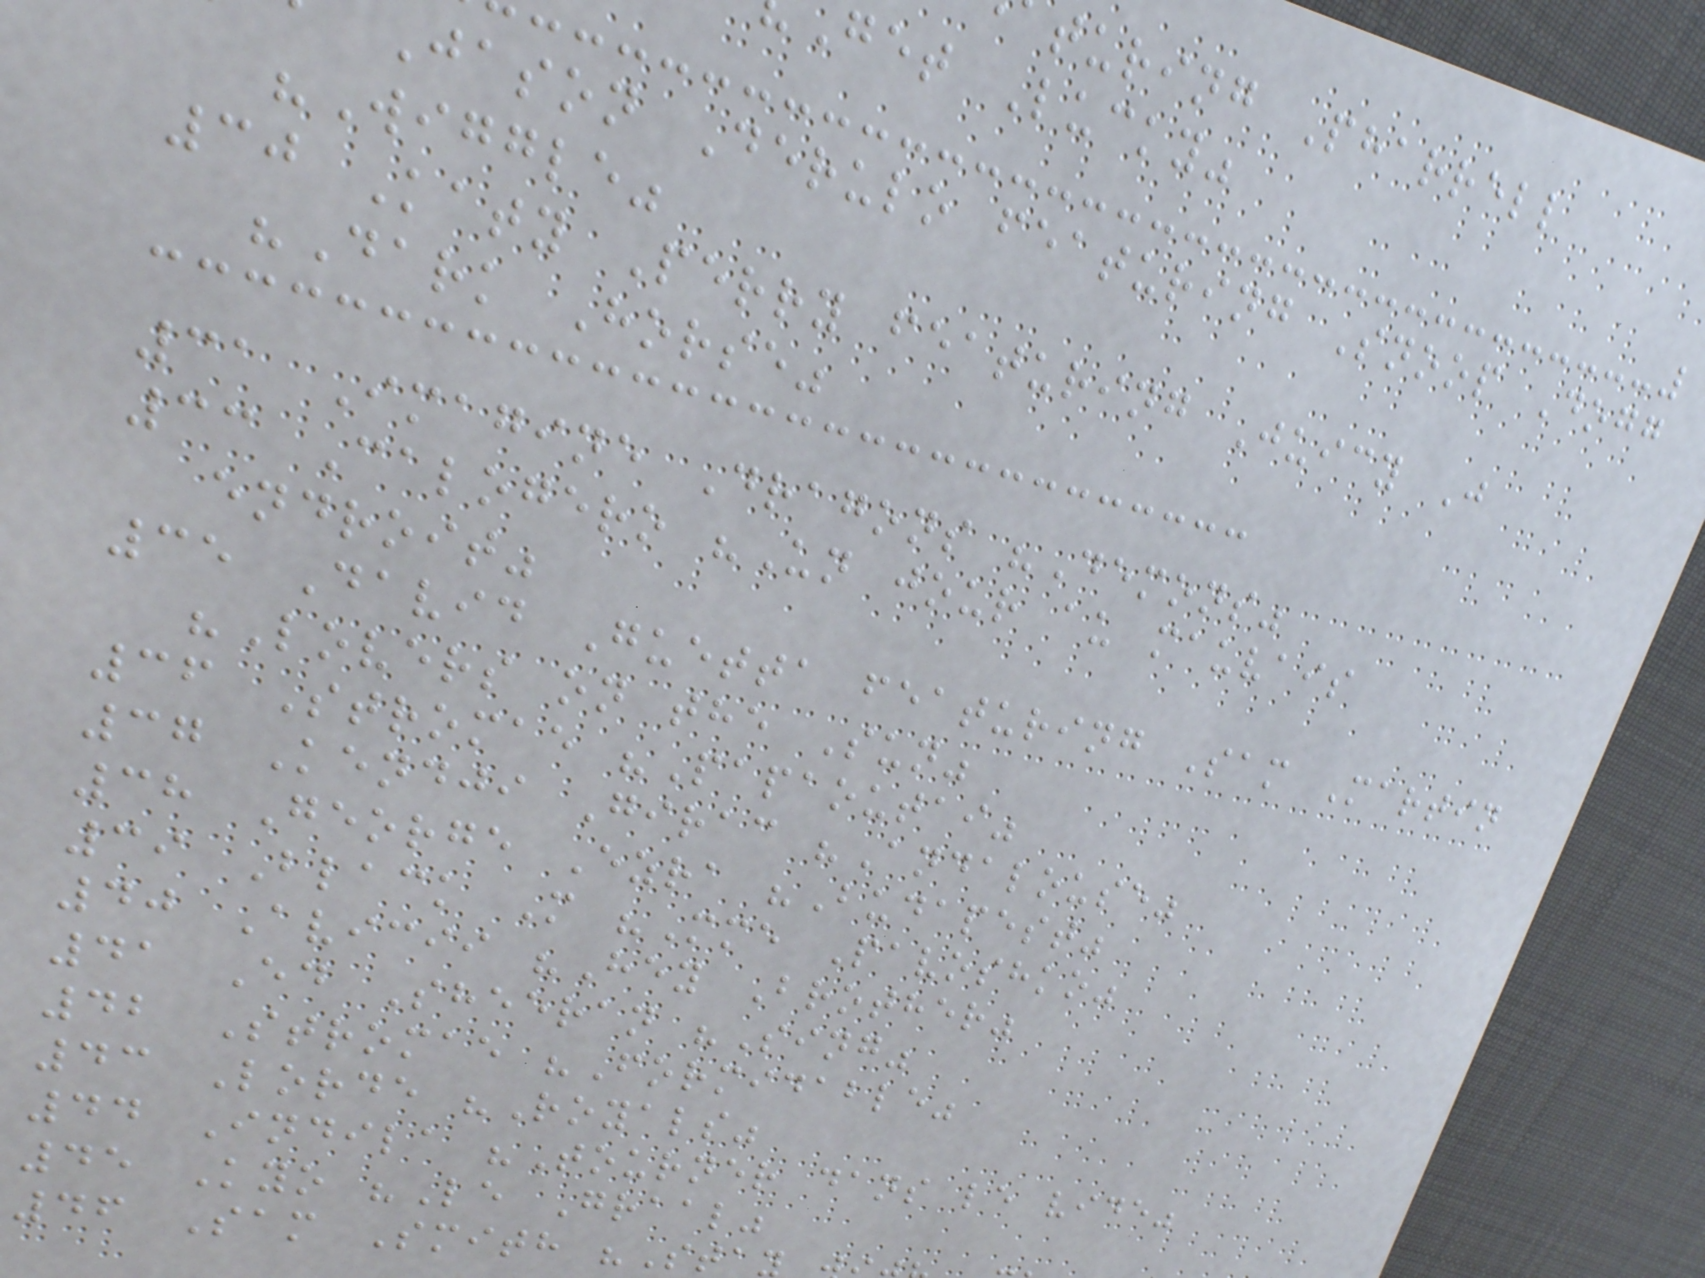turing Pharrell
get Lucky"
Jason Derulo featuring Snoop Dogg
"Wiggle"
30 Katy Perry featuring Juicy J
"Dark Horse"
31 Imagine Dragons "Demons"
33 Calogero "Un jour au mauvais
endroit"
35 David Guetta featuring Sam Martin
"Lovers on the Sun"
36 Stromae "Papaoutai"
37 Kendji Girac "Andalouse"
38 George Ezra "Budapest"
39 Black M "Mme Pavoshko"
40 Avicii "Hey Brother"
41 Ed Sheeran "Sing"
42 Stromae "Formidable"
43 Lorde "Royals"
44 Indila "Tourner dans le vide"
45 Kyo "Le Graal"
46 Sam Smith "Sta
